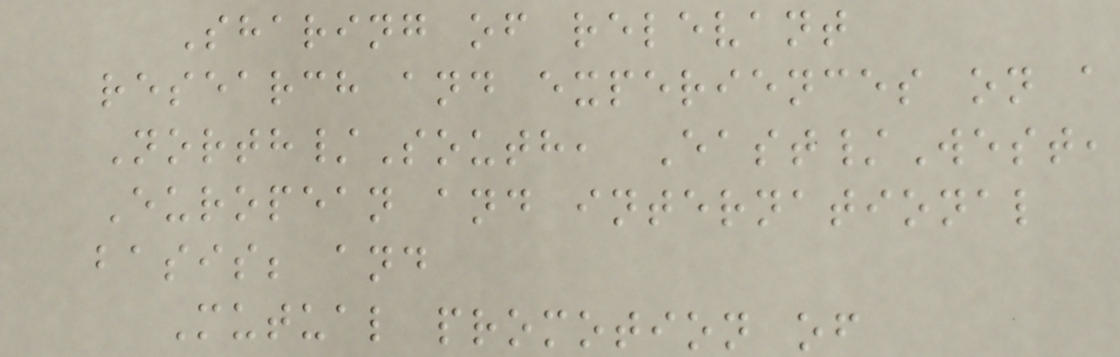Sharing of relevant
research and experiences on a
North/South, East/West,
European and international
basis; and
Mutual promotion of
